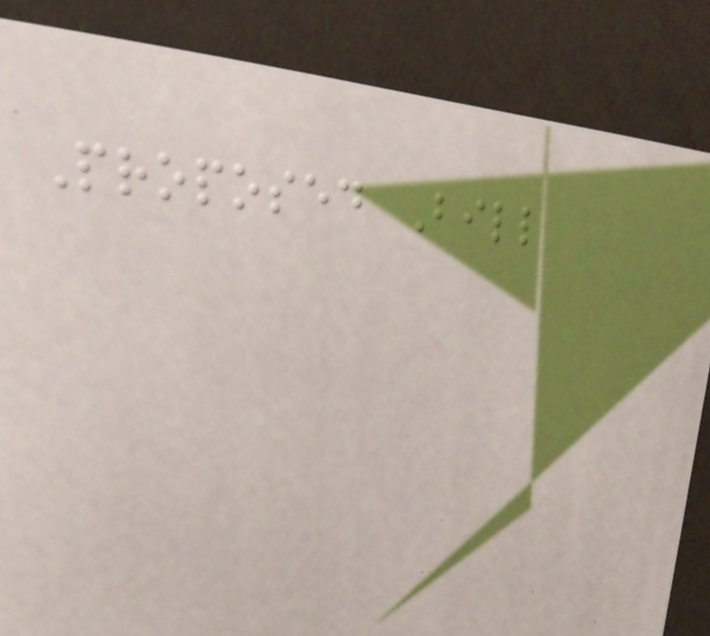Proposed Bill
